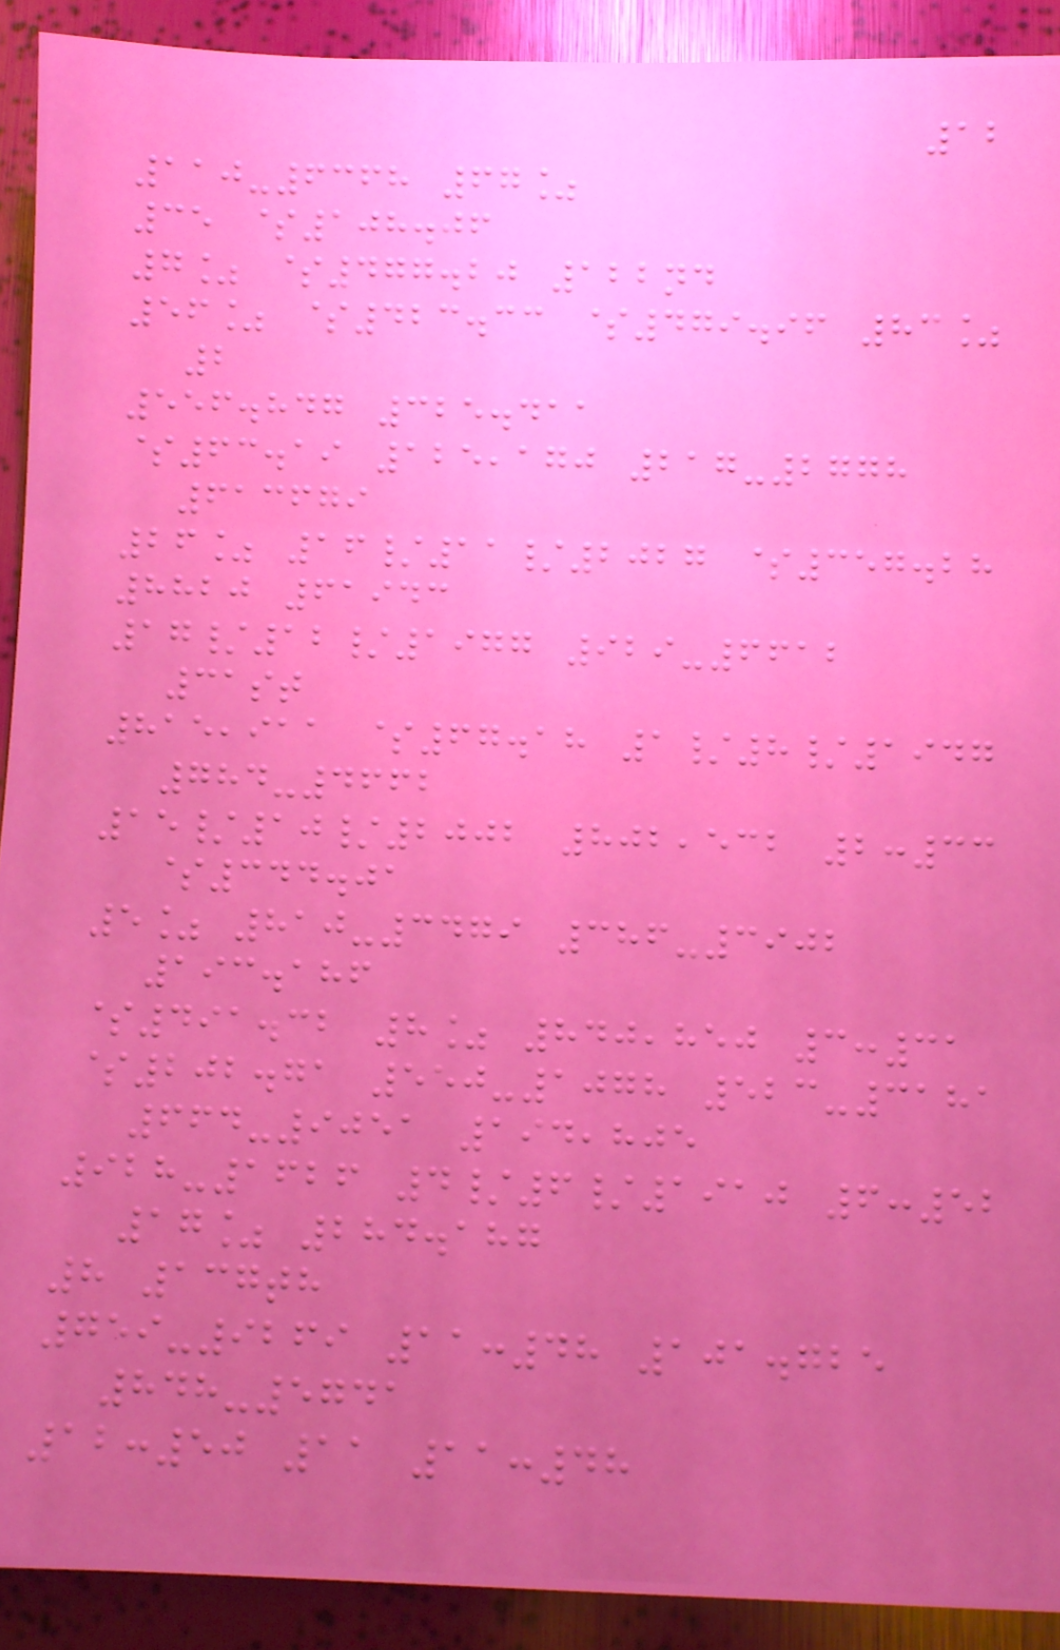12
110-6368 67%
35 $108.06
7% $477.20 122nd
56% $423.33 $479.96 83%
2
556.847 325.411
$63.19 125,170 217-2778
613679
26% 16/11/2027 $357.28
8820 61943
17/12/1977 929-6612
31st
815,911 $67.18 1/8/1947
784-4662
15/10/2002 802,532 2:33
$344.01
5% 810-3479 386-3902
193.186
$491.32 8% 840,850 3:31
$202.71 550-1078 523-3181
664-9051 194,805
928-1626 4/6/1910 6:52
17% 284.187
8 137th
759-9269 11:48 101.725
848-5741
12:50 11 11:48
